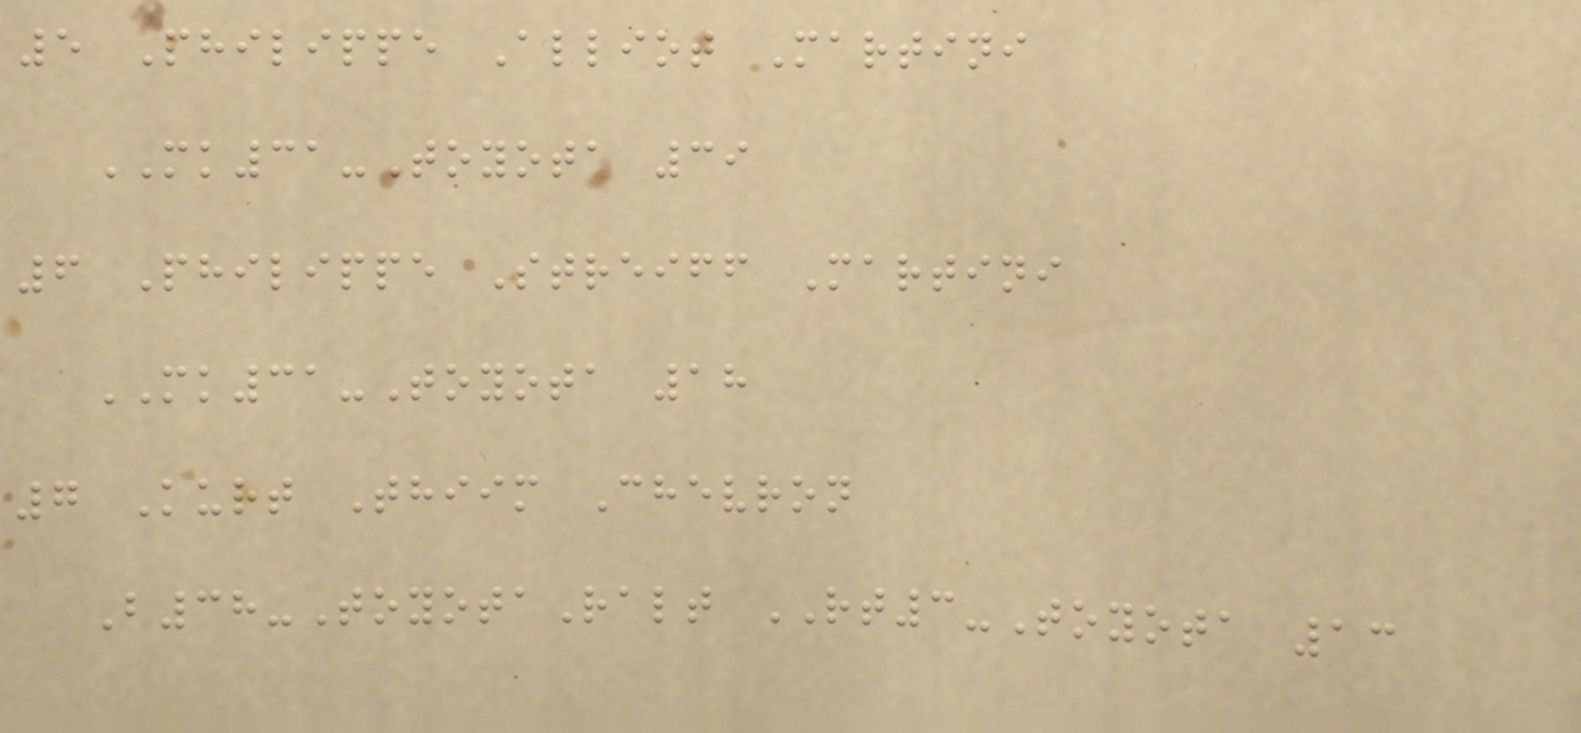5 Philippe Alliot Martini
MK31-Toyota 39
6 Philippe Streiff Martini
MK31-Toyota 18
7 Kurt Thiim Chevron
B38-ToyotaRalt RT3-Toyota 13
